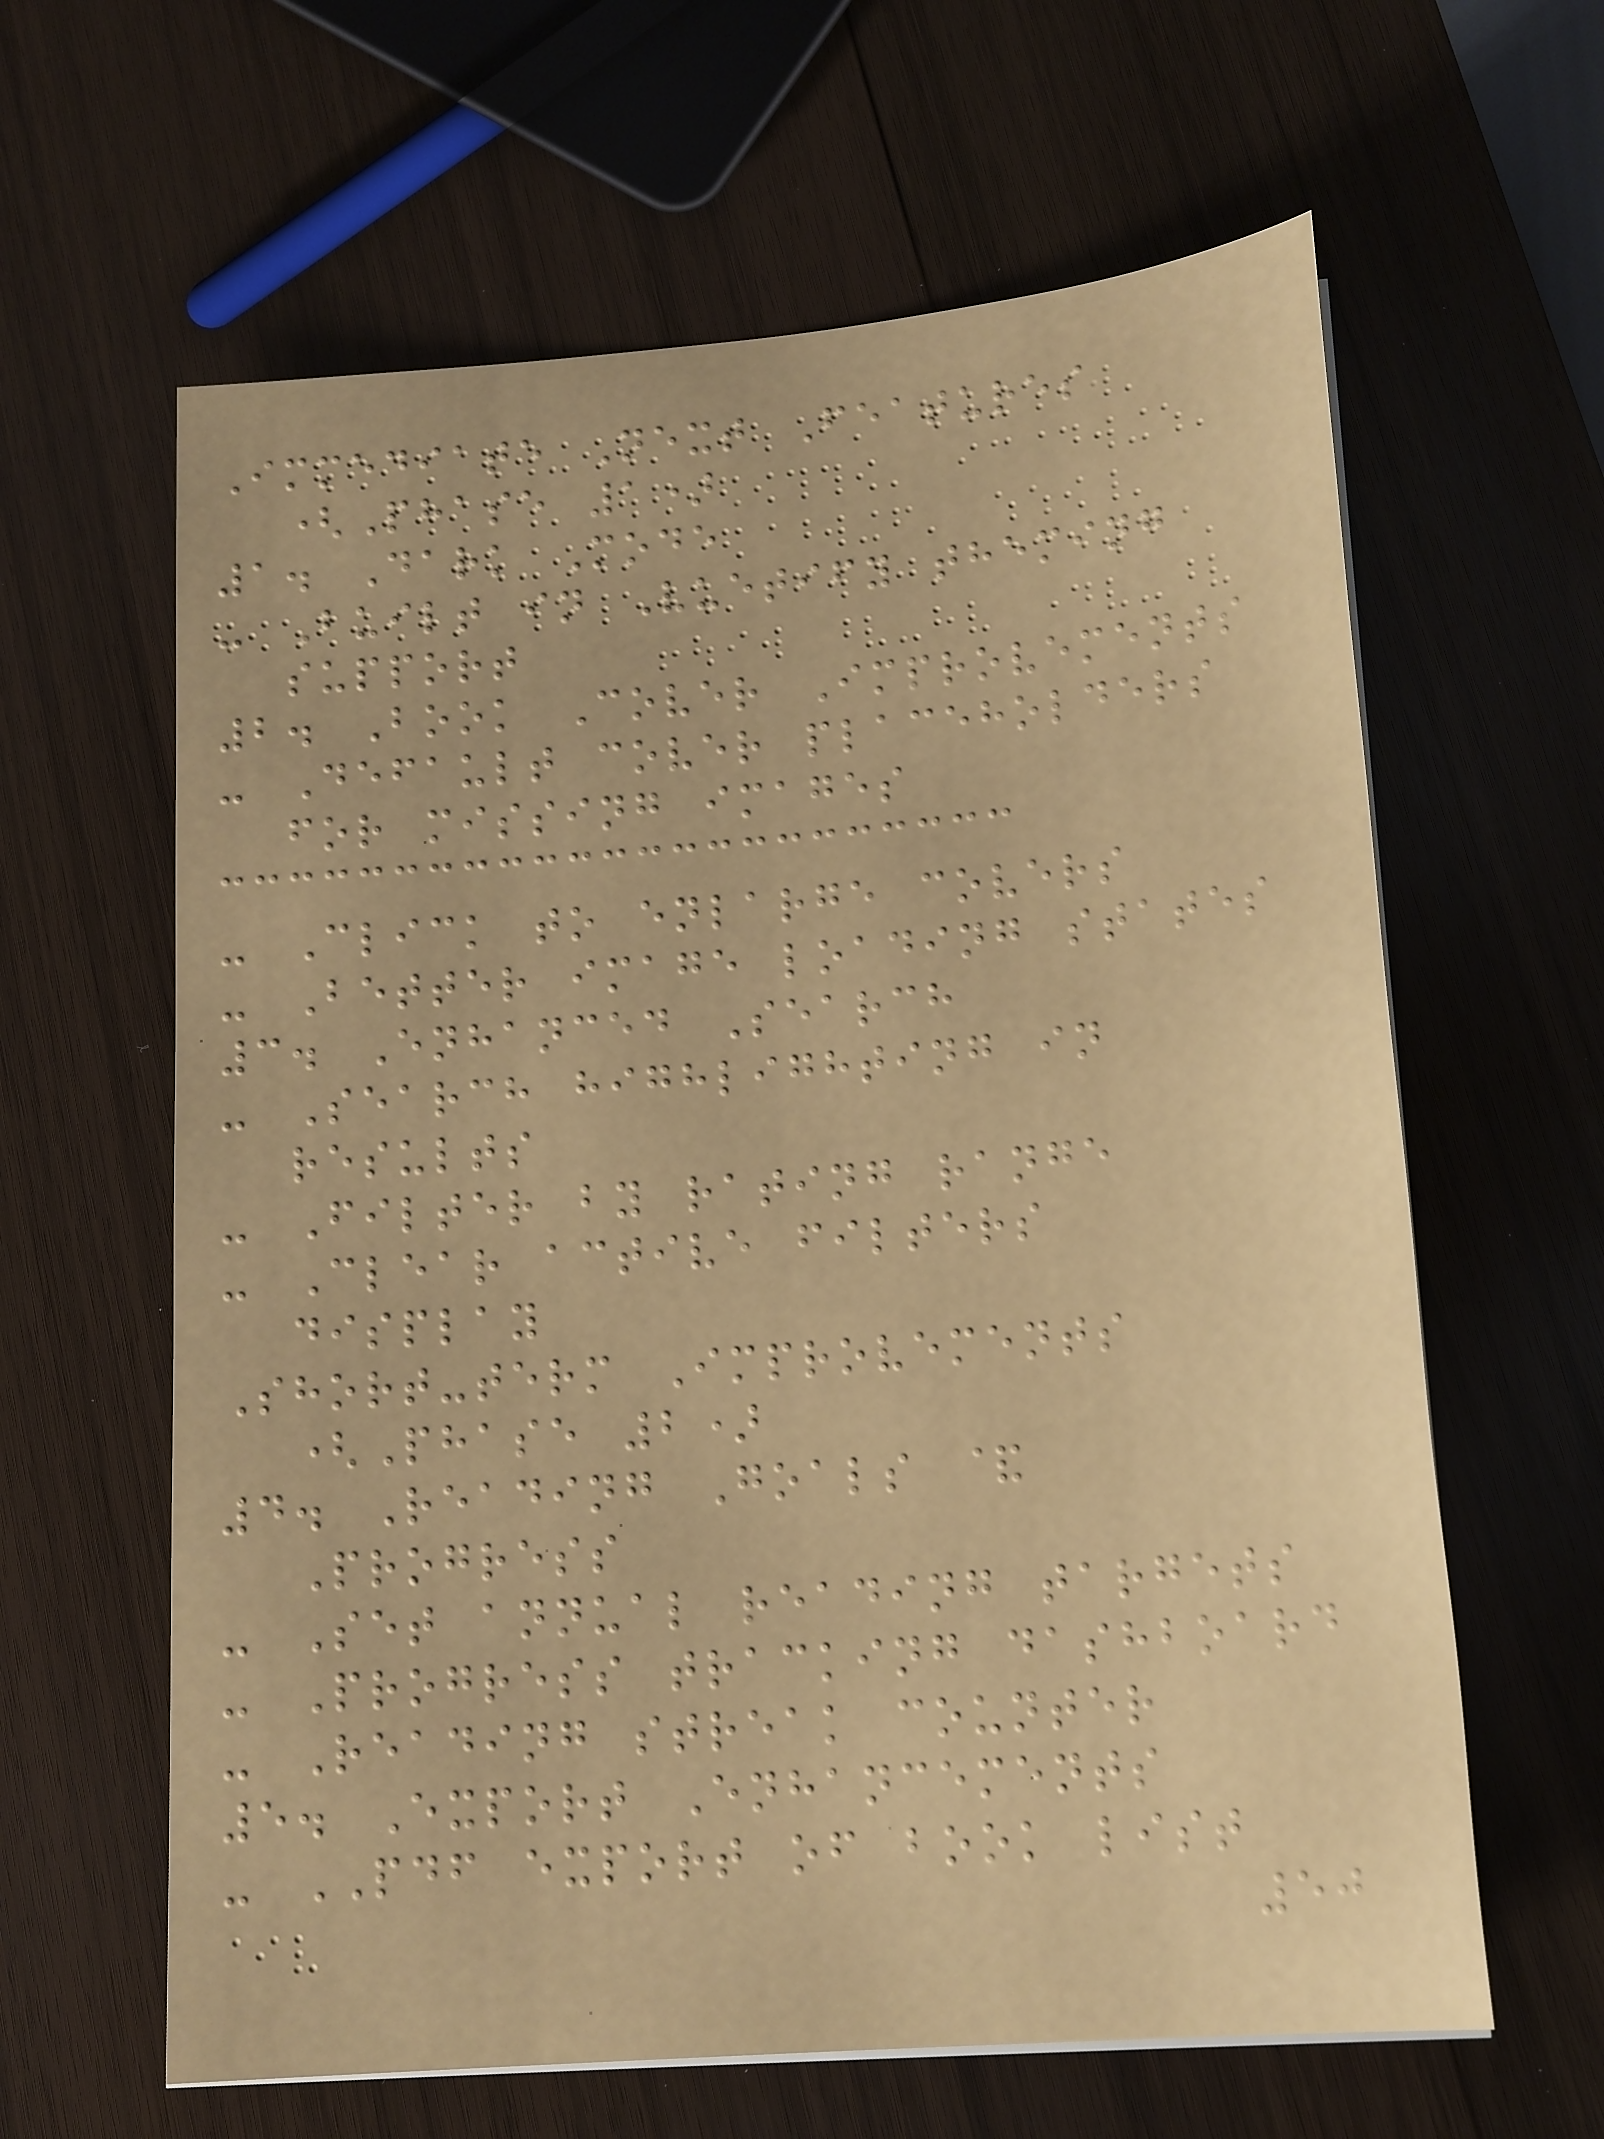Immediate Next Features
(Phase 1)
1. Dark Mode
- Built in Vuetify theming
support
2. Book Cover Improvements
- Default cover placeholders
for missing images
- Click to enlarge covers
- Better image loading states
3. Enhanced Search
- Search highlighting in
results
- Filter by rating range
- Clear active filters
display
Short-term Improvements
(Phase 2)
4. Reading Goals &
Progress
- Set annual reading targets
- Progress tracking dashboard
- Reading streak counter
5. Export Enhancements
- PDF export of book list
50
